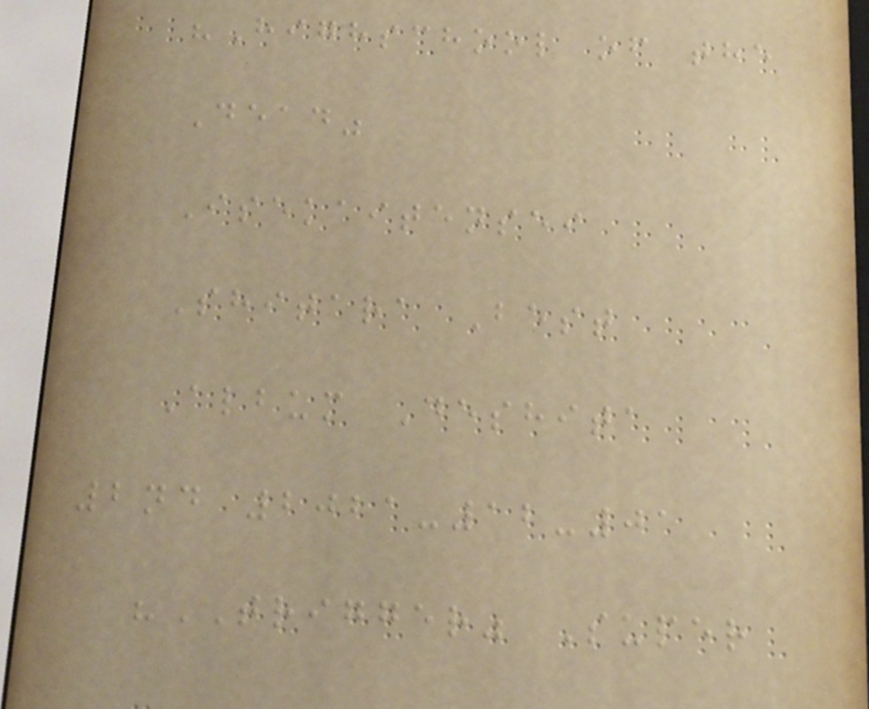"Highschool of the
Dead"
Isekaitensei
Shitara Best
Album Deshita
2nd 2021-12-01
"TRIGGER" Super
